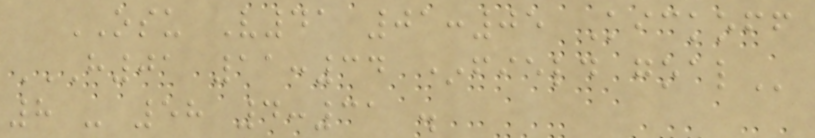OSU V41 01:05 Kickoff
H01 11:34 *FIELD GOAL
8 - 58 4:31 .
